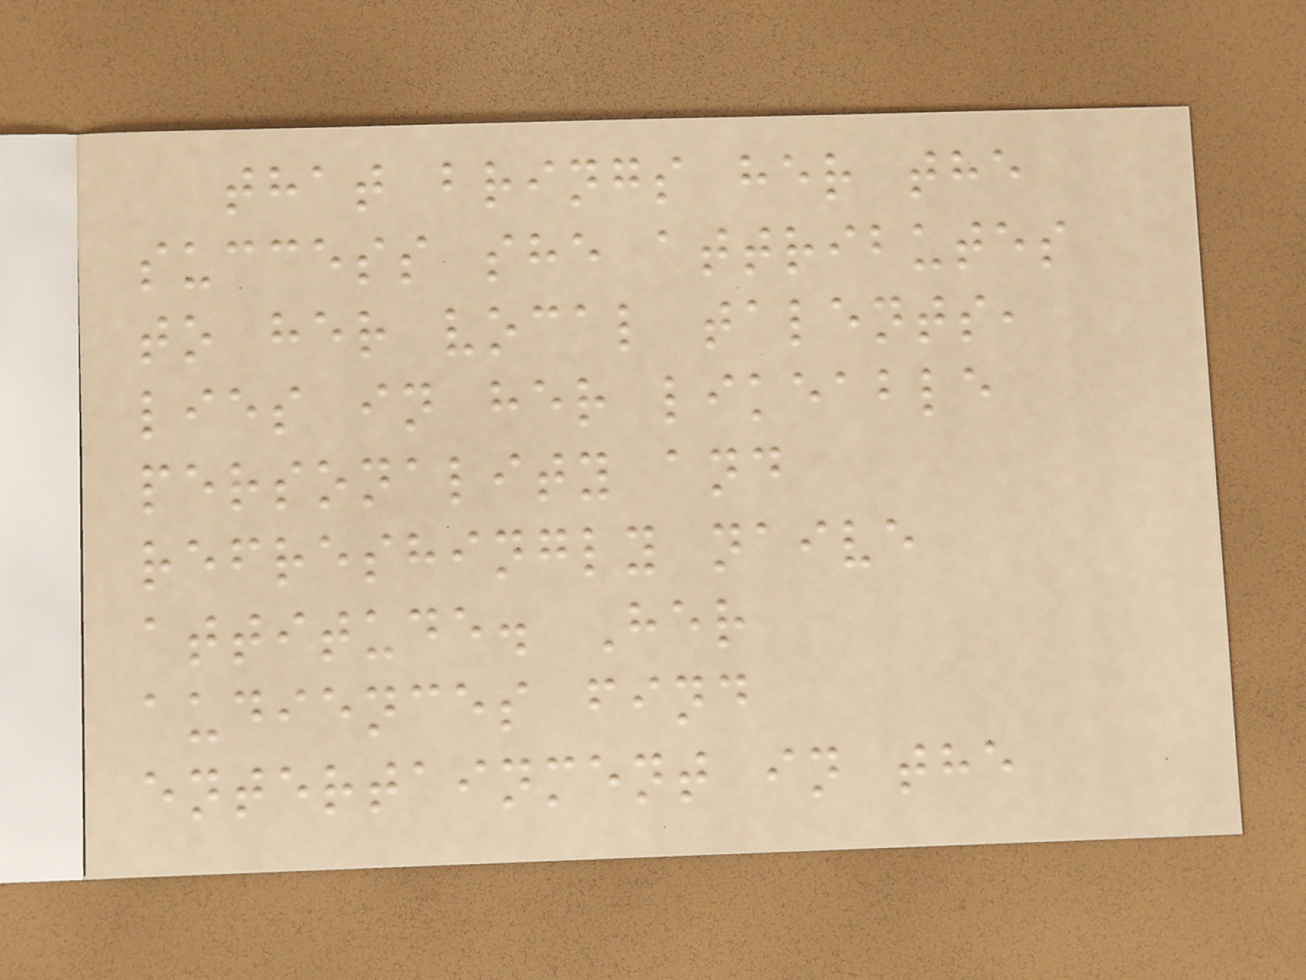that brings her the
success she attributes
to her vocal talents,
lies in her likeable
personality and
refreshingly naive
attitude. Her
audiences find
entertainment in the
